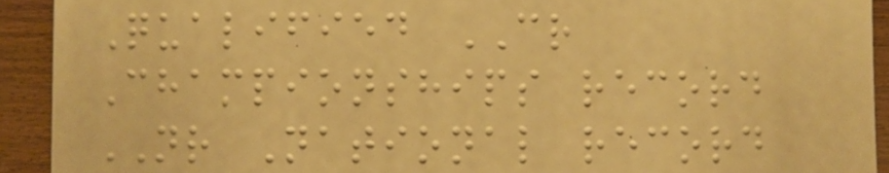Qualified CR
Championships record
NR National record
